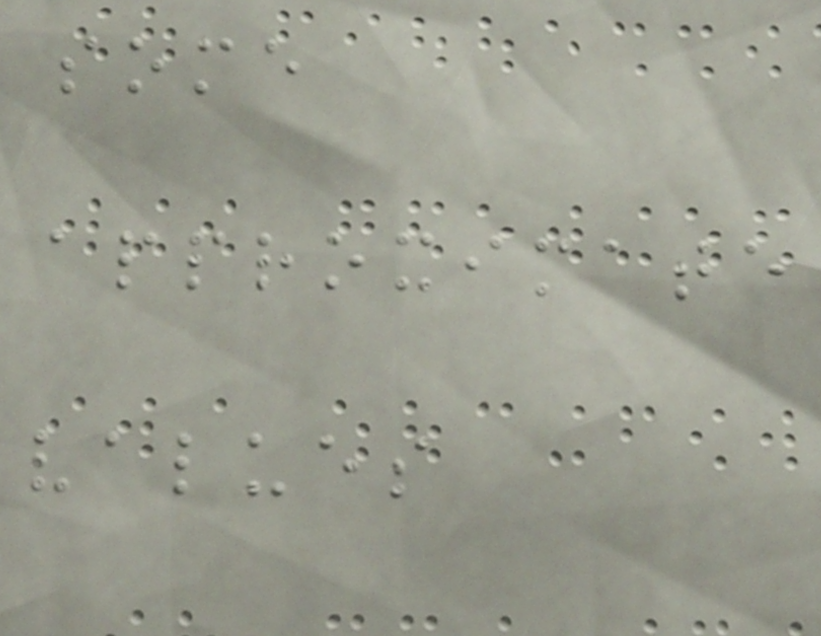some
approximate
values
